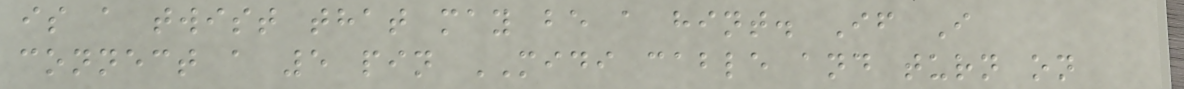is a twist that may be a hint. If I
connect a 5 pin MIDI cable and turn on
